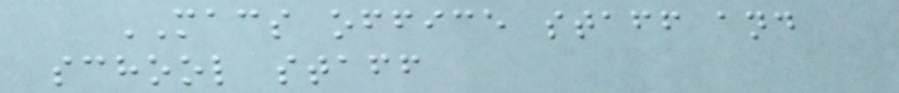MACS office staff and
school staff
